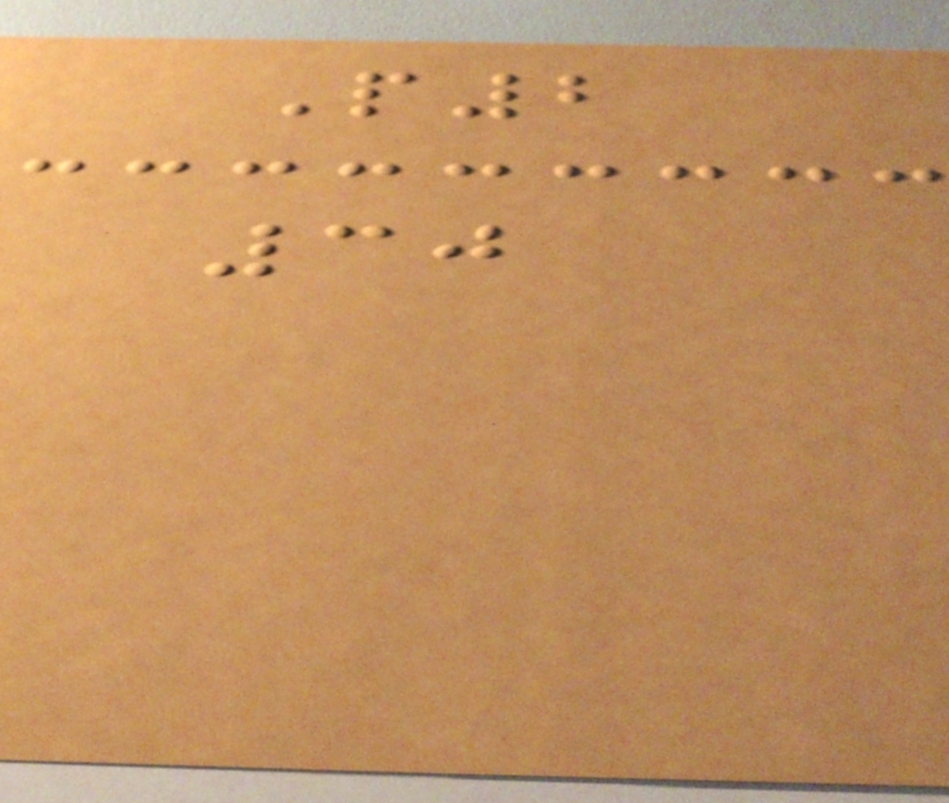P2
30
